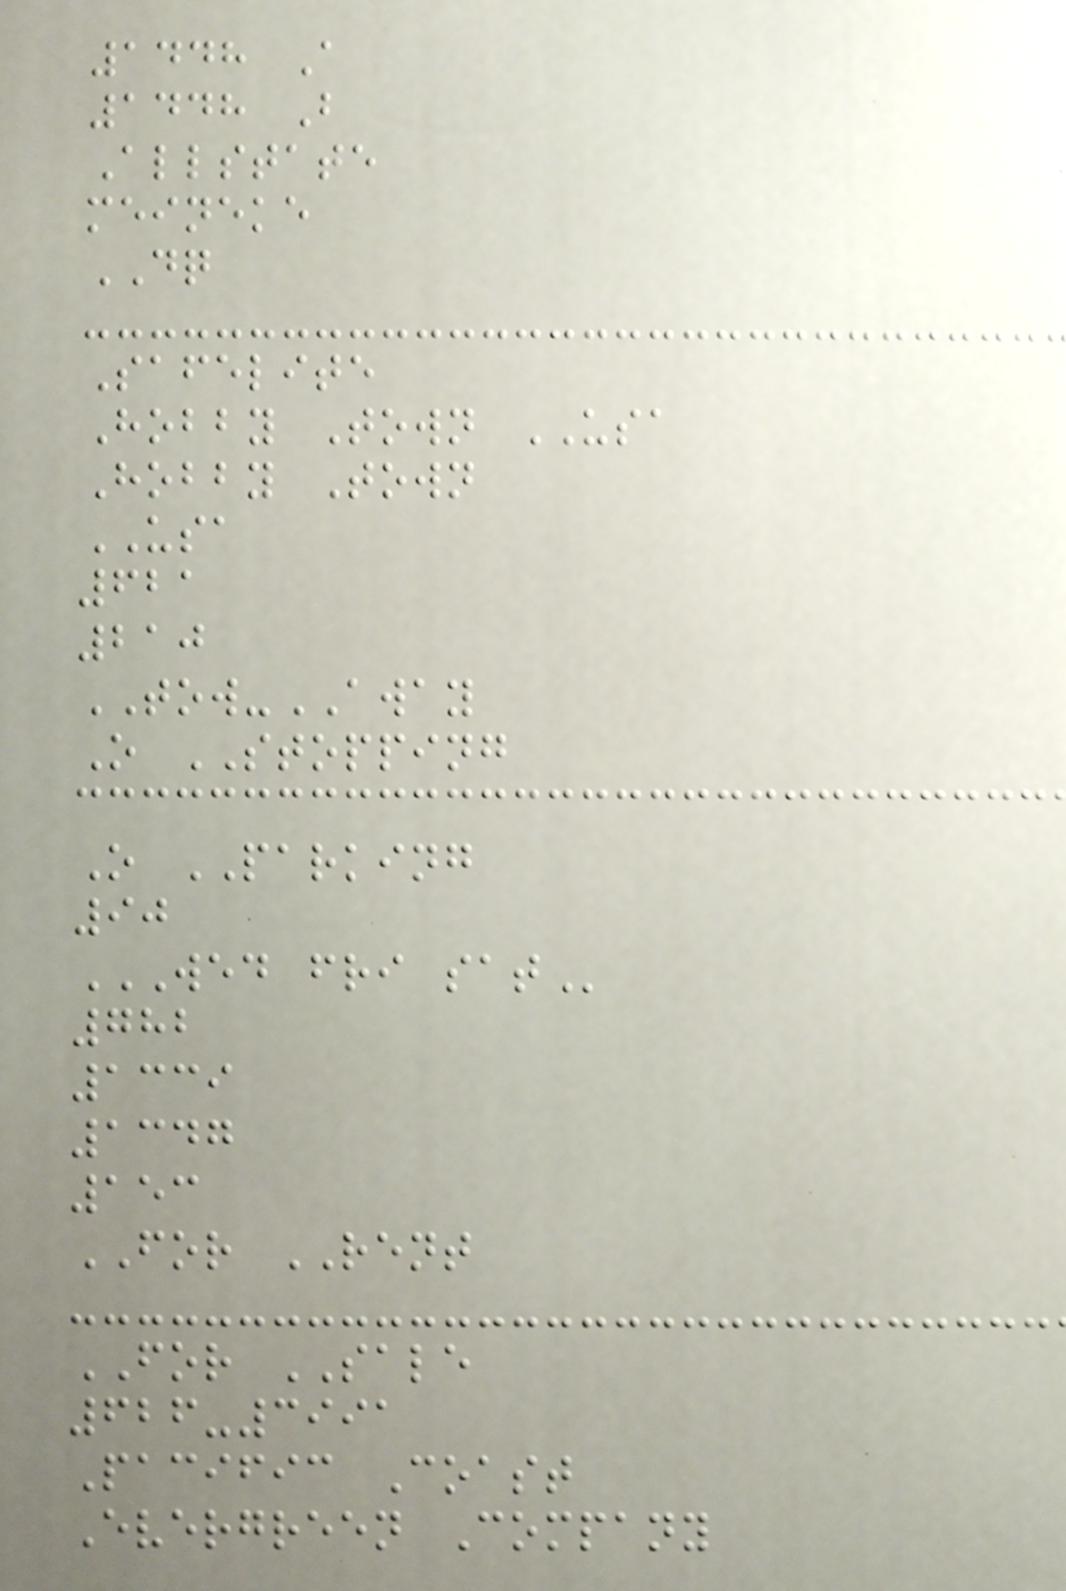1448 A
1448 B
Allstate
meineke
DQ
Safelite
Hobby Town USA
Hobby Town
USA
621
210
TOW-AWAY
O STOPPING
O PARKING
90
WED FRI SAT
782
1339
1347
153
FOR RENT
FOR SALE
626-3991
Pacific Coast
Evergreen Company
